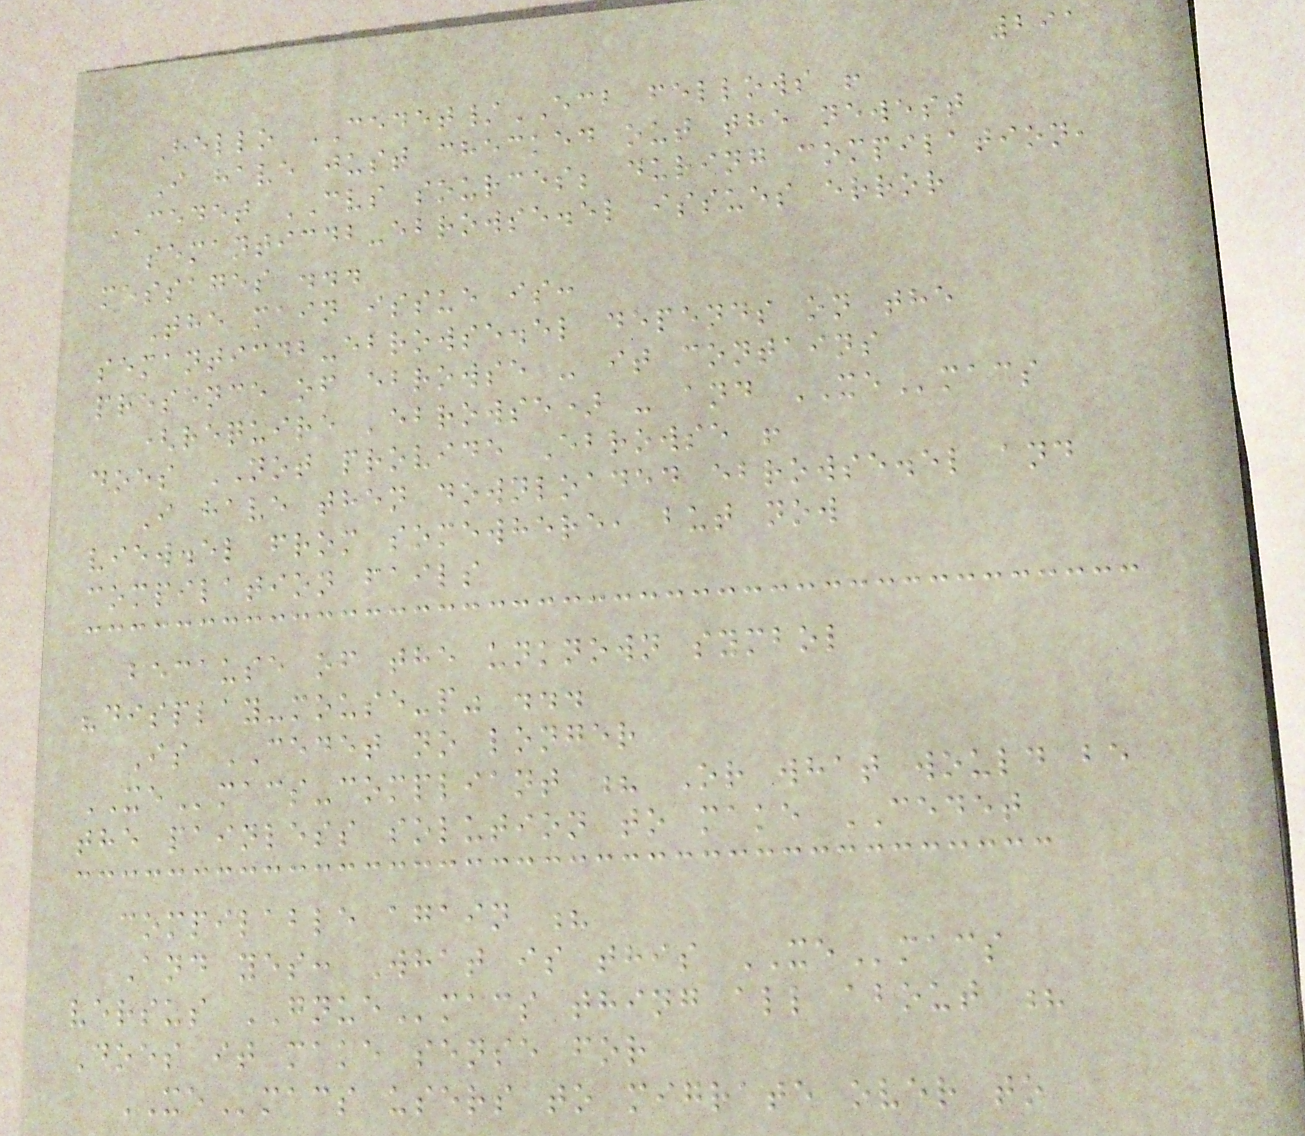291
Hello CEDET/ECB fellows !
I have just checked out the newest
CEDET CVS sources; during compilation,
semanticdb-ebrowse.el issues error
messages ...
The main issue is:
semanticdb-ebrowse.el depends on the
presence of ebrowse - it contains
(require 'ebrowse) - and XEmacs
does NOT provide Ebrowse !
I have then downloaded ebrowse.el and
view.el from somewhere, but now
compilation fails
because of the unknown symbol
"display-mouse-p" ...
Is CEDET no longer
XEmacs-compliant ? Or what would be
the painless solution to make CEDET
compilable again ?
And yes: What is this XEmacs
versus GNUEmacs thing all about ?
Does it make sense for
XEmacs users to migrate over to
